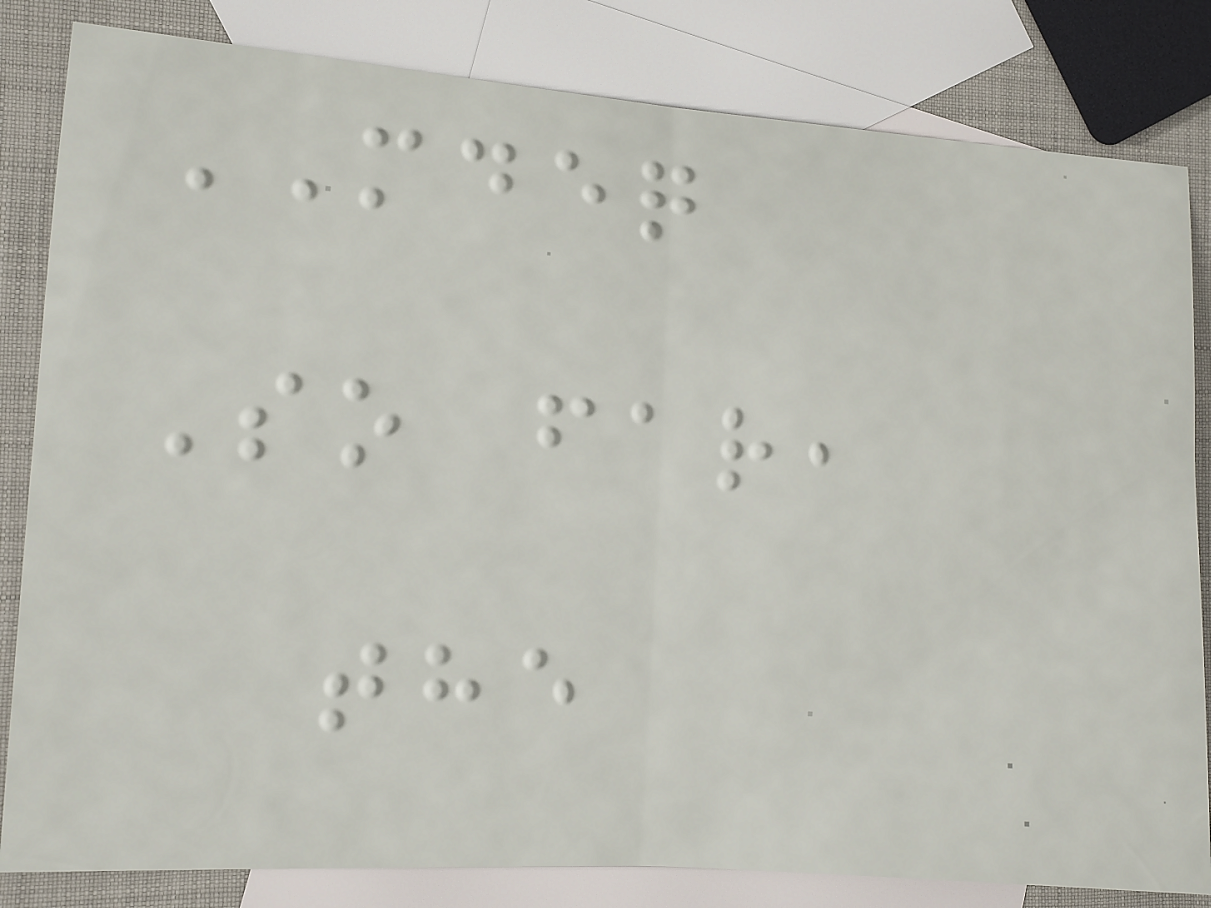MDEQ
So far,
the
